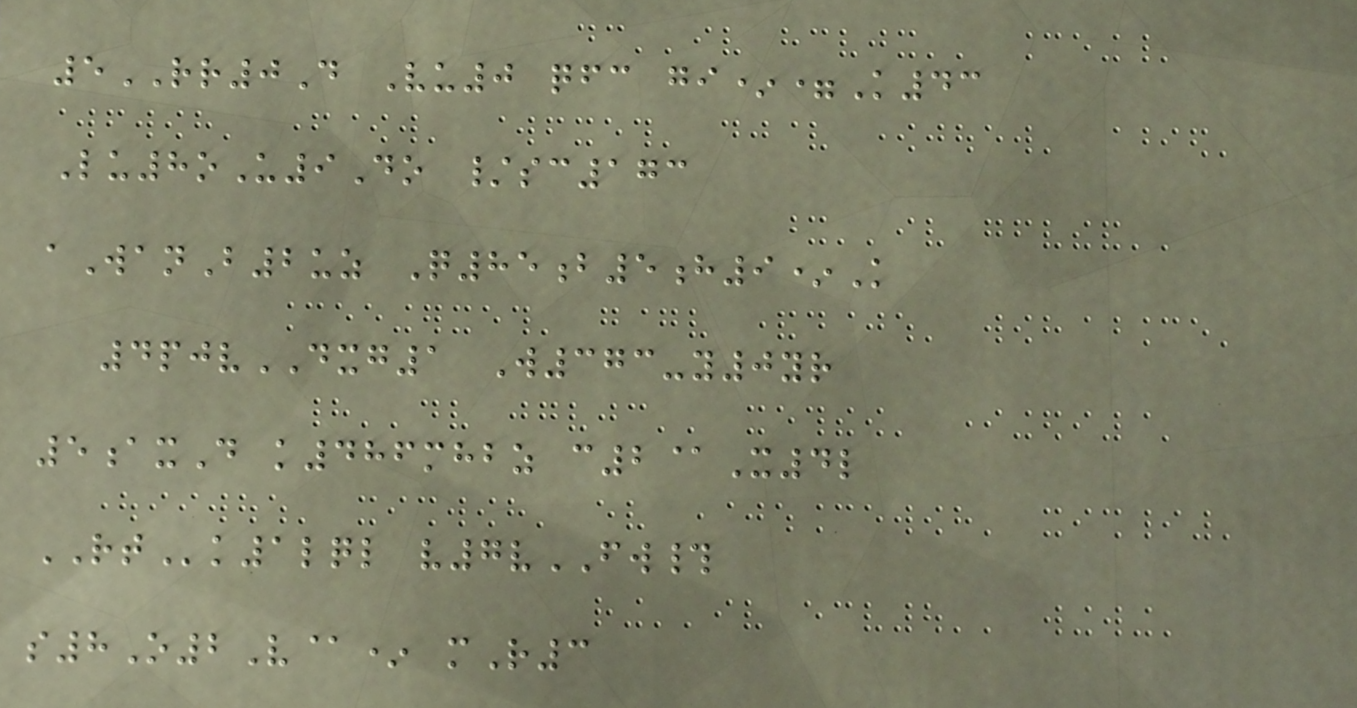5RR0D Vu0 qfc gi*=K43
Lu8oU9Do /sc173
aWanB2uz Q85b5h9*K
4pjvDXG1 W373-y0yr
5axD k486mhbz c2@X4l
RTk1lql v7vFW#
s8O2V@* mR3
